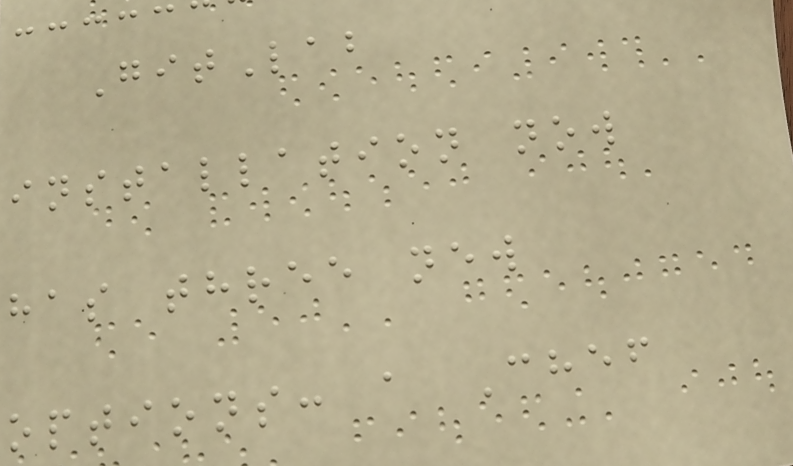GitLab
installation now
has three new
options: a Chef
